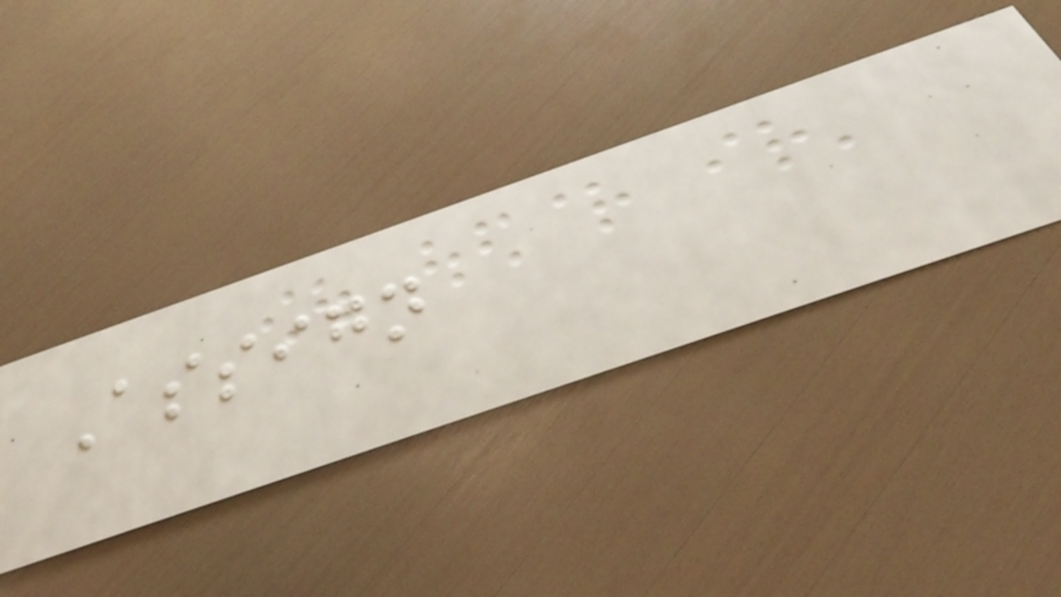Assign
